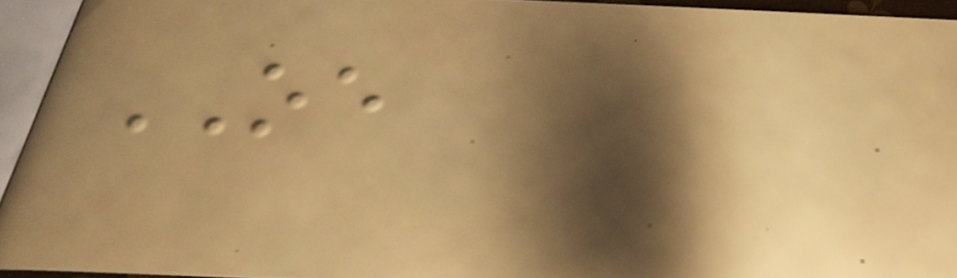OE
